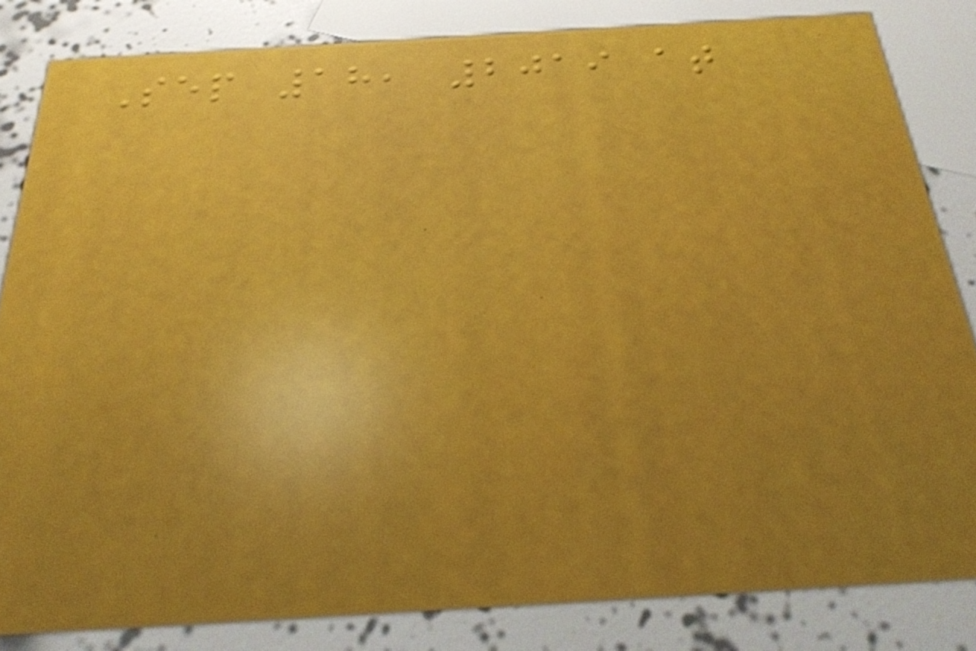Sep 18, 2019 at
